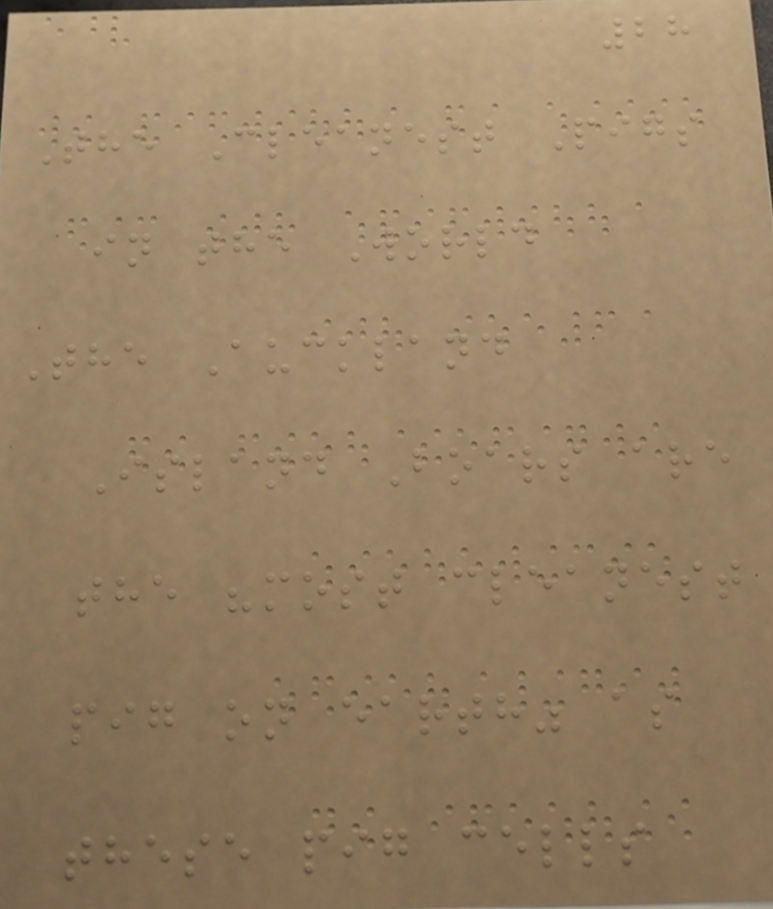28
The Cleanest Pigs
in the World
The Auckland
Island Boars are
the "most cleanest
pig on earth" as
these pig cells
